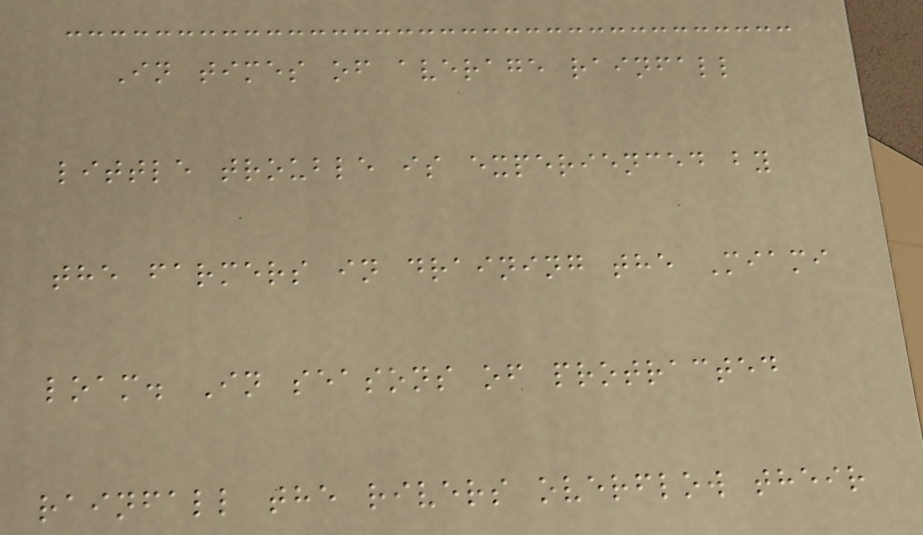In times of average rainfall
little trouble is experienced by
the farmers in draining the Miami
loam. In seasons of protracted
rainfall the rivers overflow their
